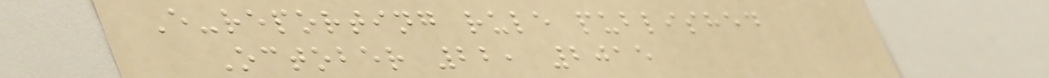E-reporting rule published
October 22, 2015
